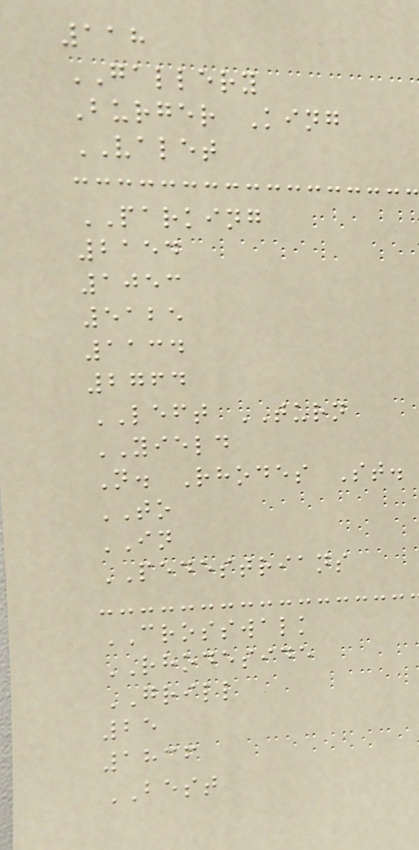118
GALLERY
Burger King
VALET
PARKING
2154
1053
5125
1134
2764
LEFT TURN
YIELD
N. Rhodes St.
TO
IN
PEDESTRIANS
CROSSWALK
RHODESIDE
GRILL
25
1836
BEST
